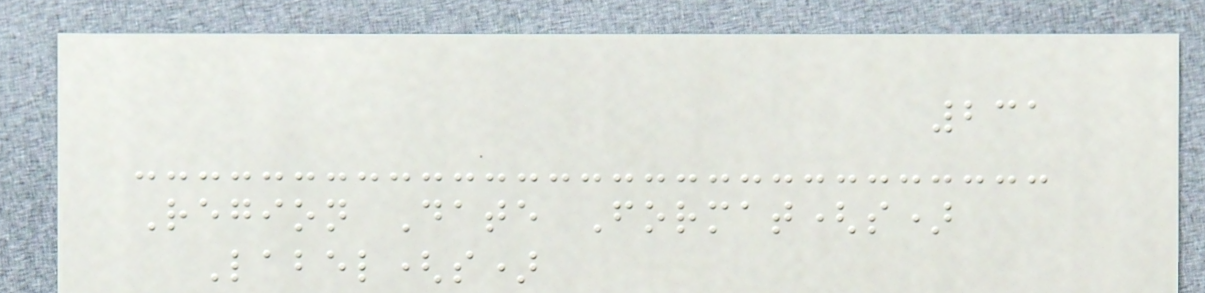231
Region Date Format(s)
Label(s)
